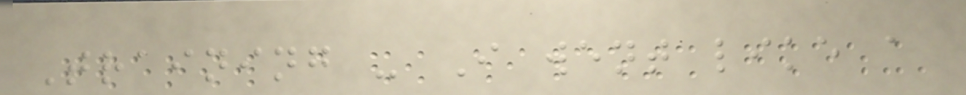Training - I went like a
